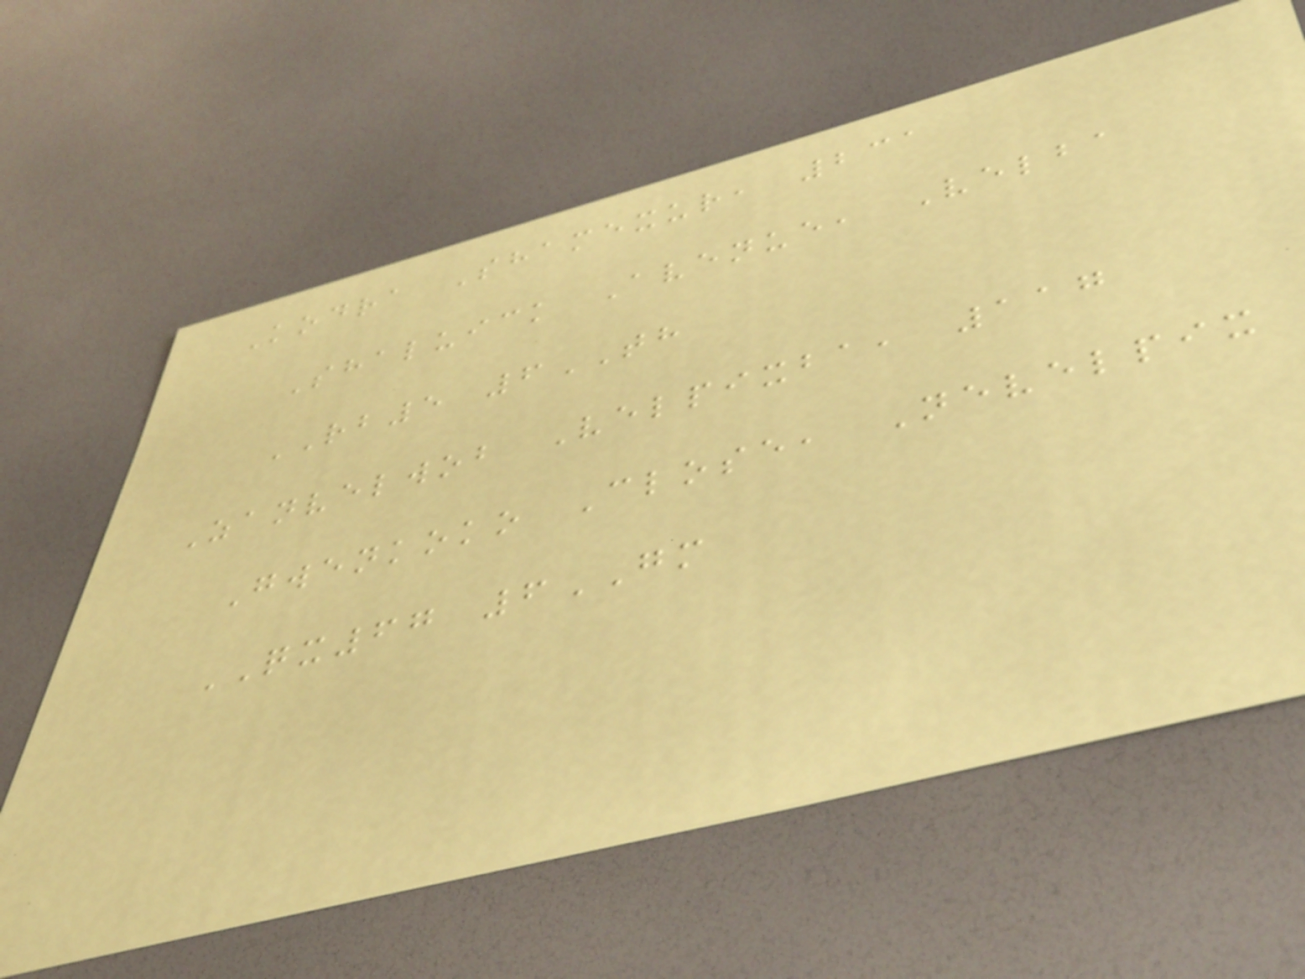Kodra Shamexur, 231
Shaluick Avenue, Velba
RB5 6TH
Zanvelwob Velpixba, 117
Gwenkoko Close, Nevelpix
QX67 6GM
